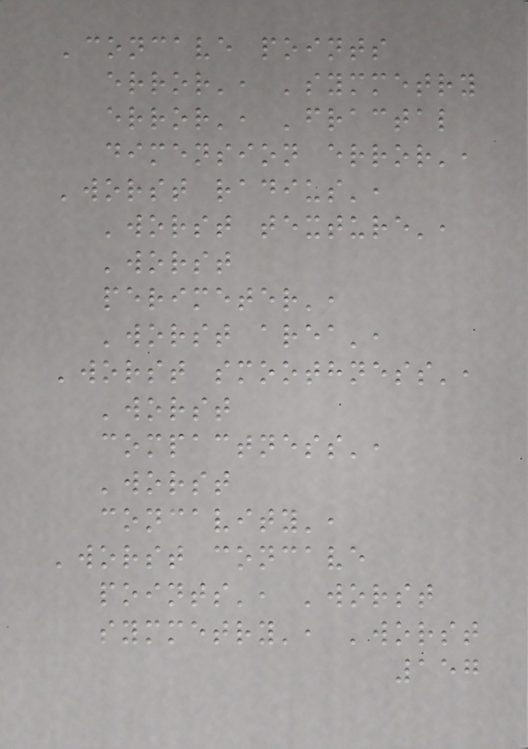'concave points
error', 'symmetry
error', 'fractal
dimension error',
'worst radius',
'worst texture',
'worst
perimeter',
'worst area',
'worst smoothness',
'worst
compactness',
'worst
concavity',
'worst concave
points', 'worst
symmetry', 'worst
157
